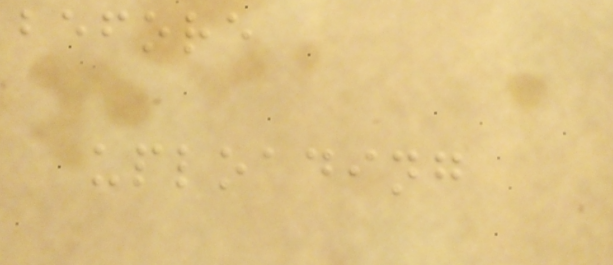before
uploading
